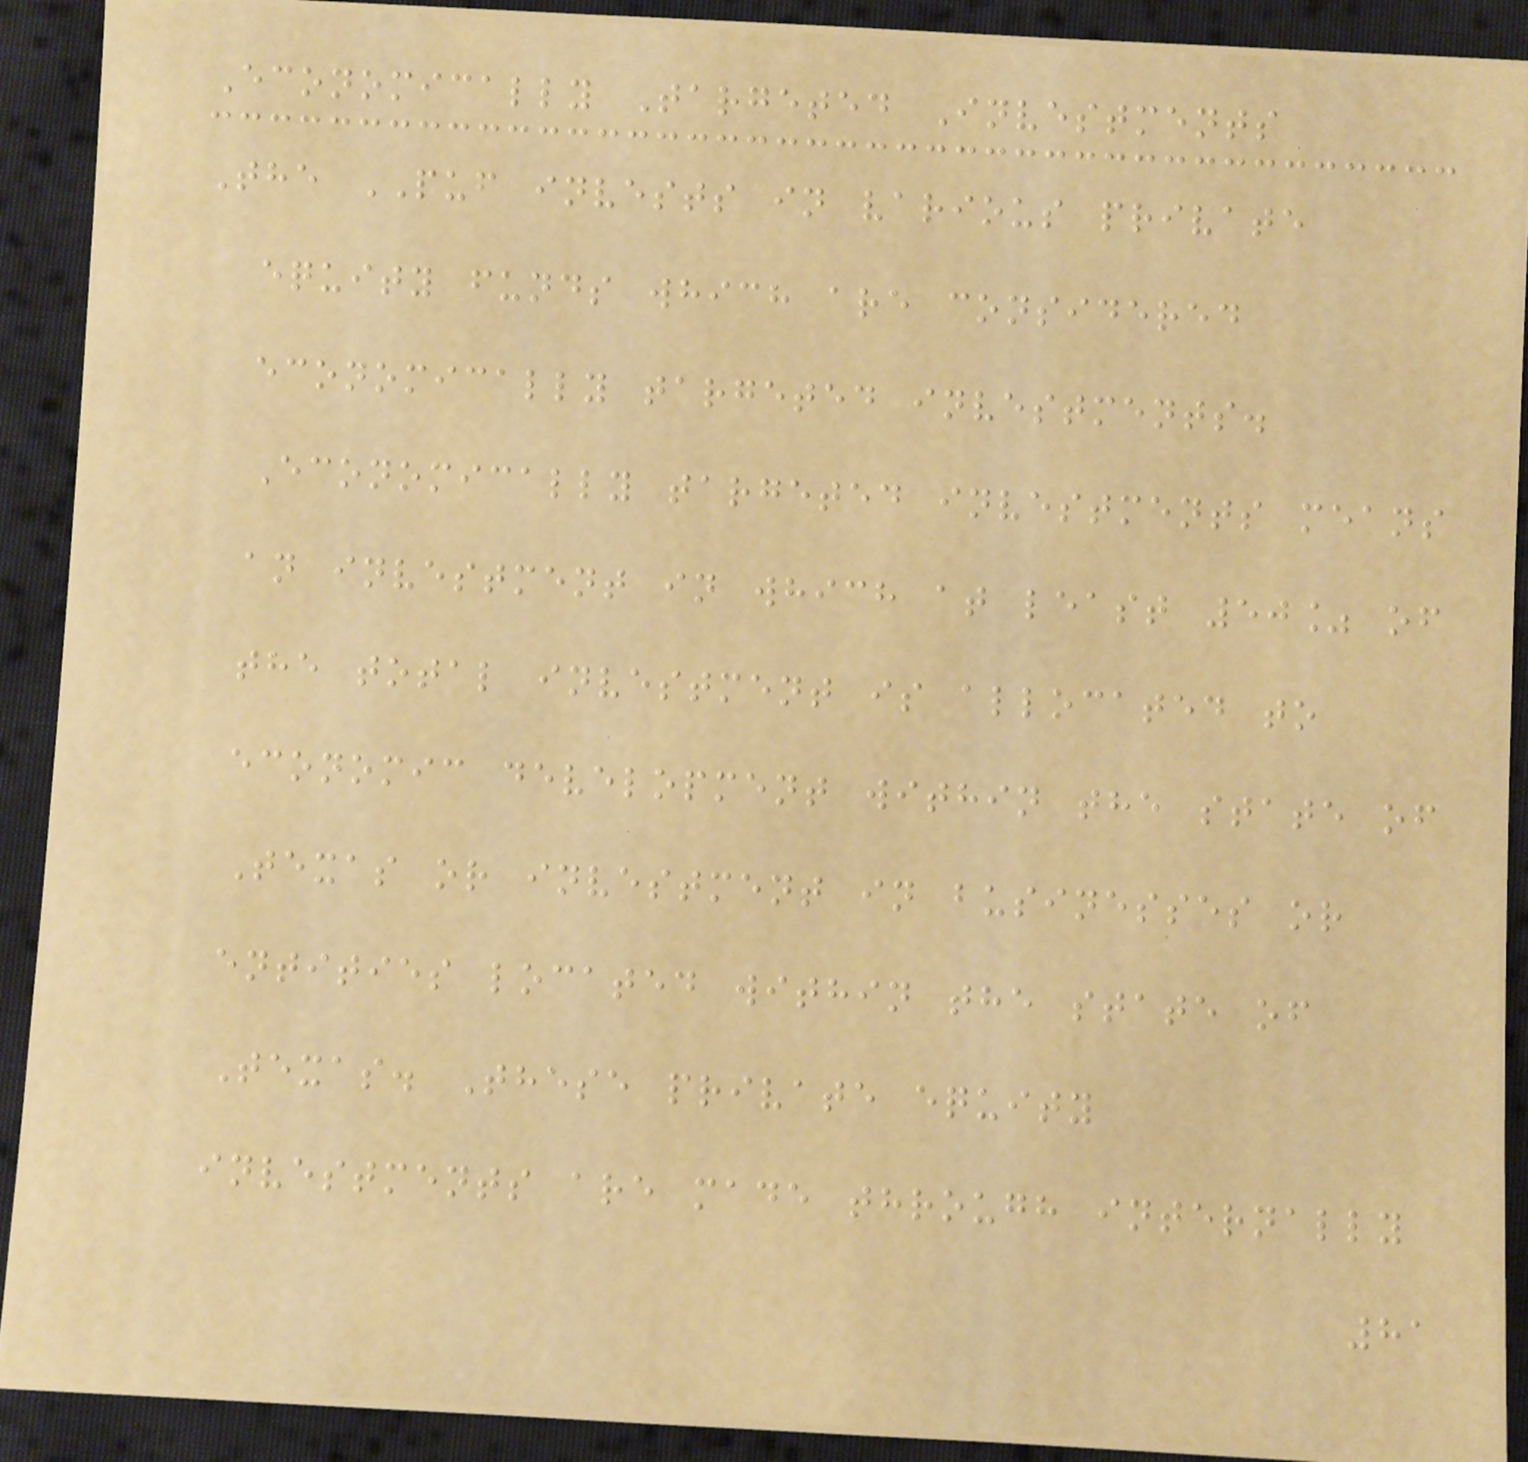Economically Targeted Investments
The PUF invests in various private
equity funds which are considered
economically targeted investments.
Economically targeted investments means
an investment in which at least 50% of
the total investment is allocated to
economic development within the state of
Texas or investment in businesses or
entities located within the state of
Texas. These private equity
investments are made through internally
81
